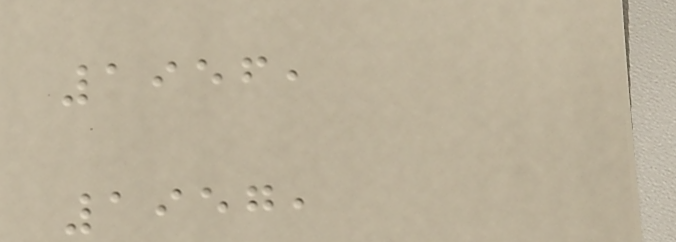1956,
1957,
